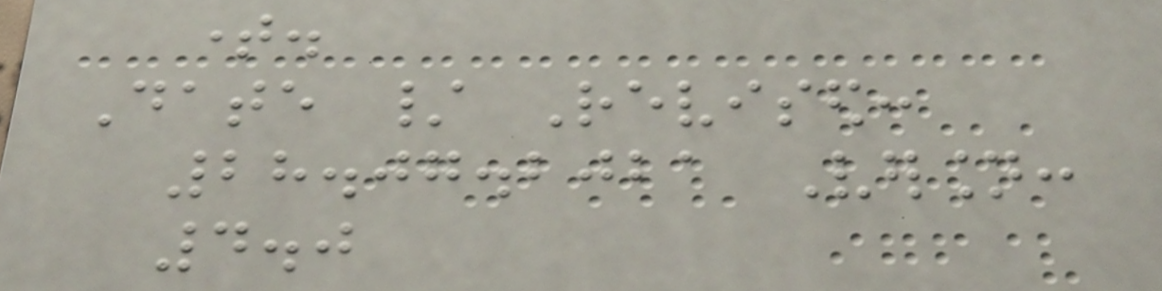time.
Date / Revised:
28.07.2021 Version:
4.0
